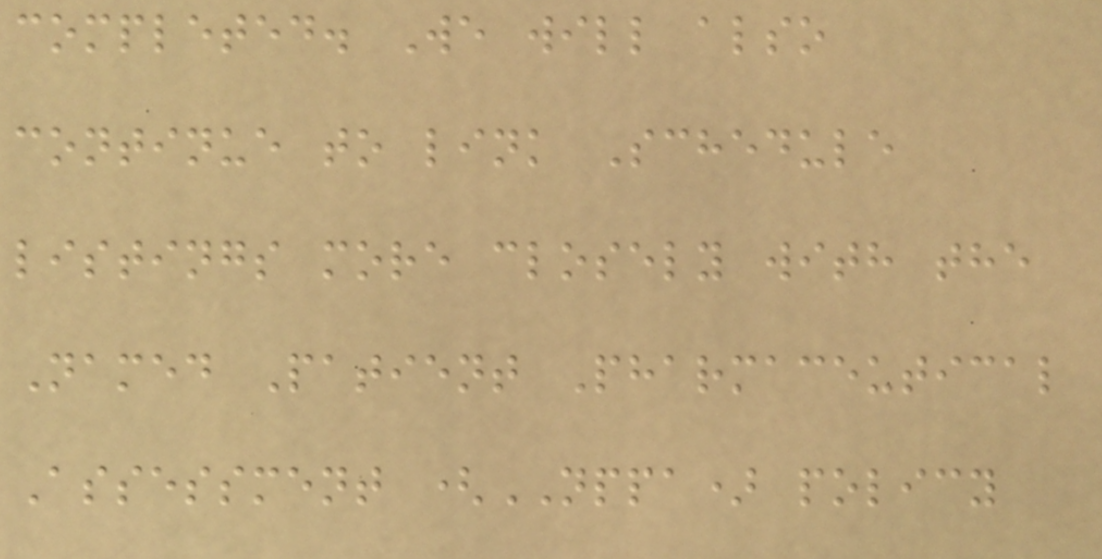completed. We will also
continue to link Schedule
listings more closely with the
Named Patient Pharmaceutical
Assessment (NPPA) policy
